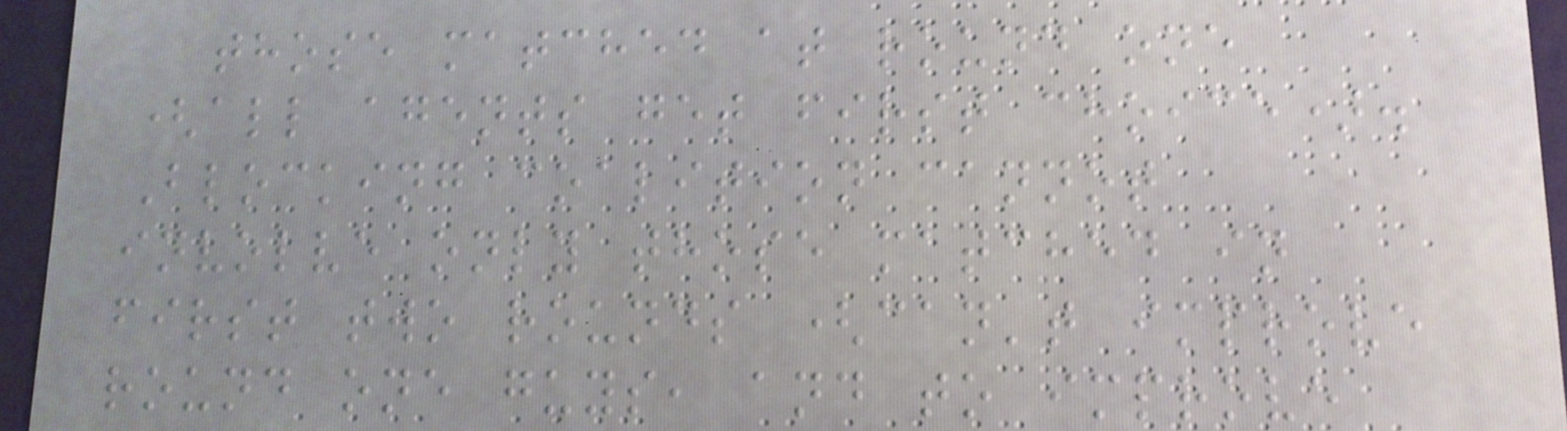those matched at round one
(all agents get first choice).
Blocking coalition cannot
involve only those matched in
first two rounds (can't improve
round one guys, and to improve
